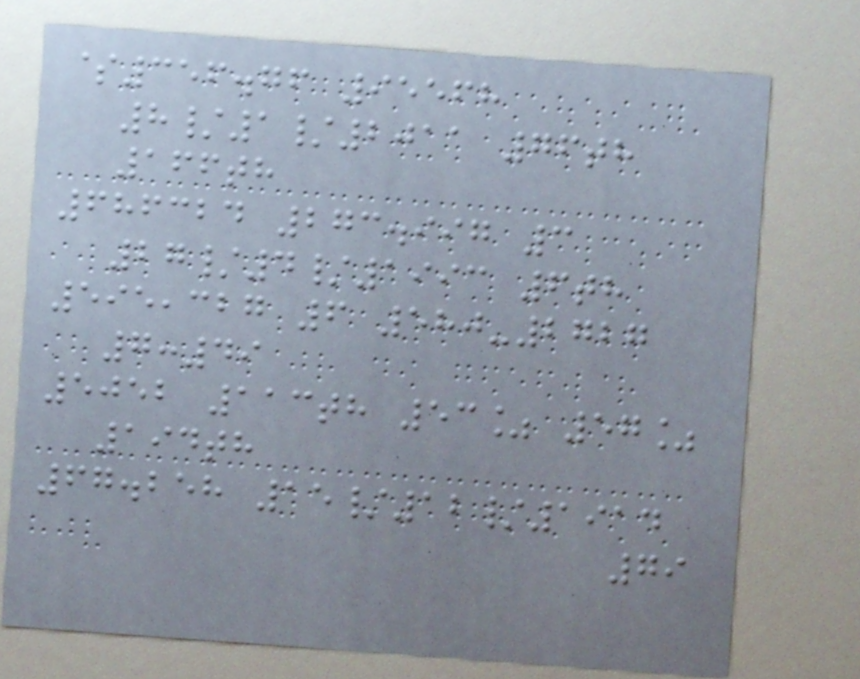$356.76 95568
8/1/2011 76th
166th
686324 273.997 3
27/4/1993 6th
595,327 6 580-2727
7:49
5052 113th 53% 57%
194th
67.258 15/12/1914
79
